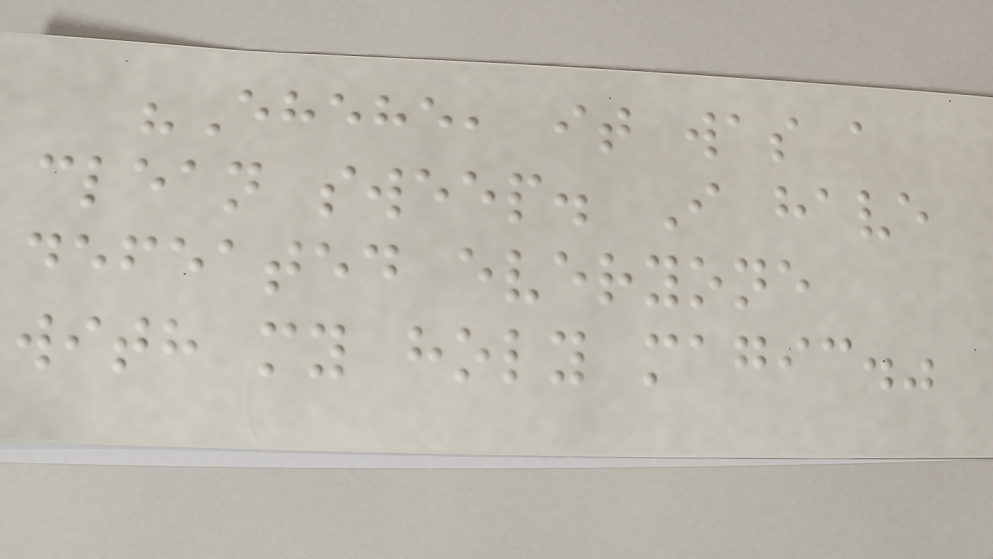"Ehehe, it was a
clean sweep. I have
defeated everyone
with my holy magic."
